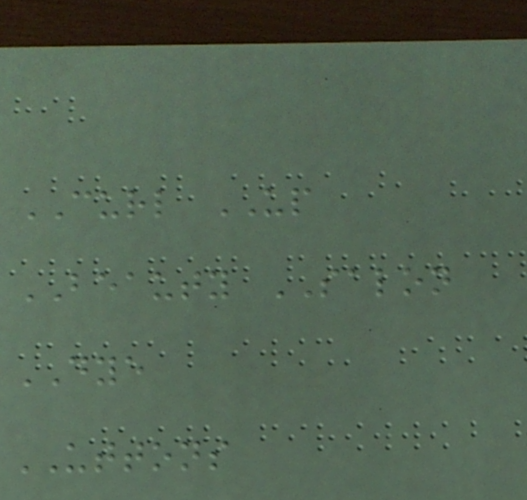CURL UP
BEAUTY SALON
DYE
UTTONS
